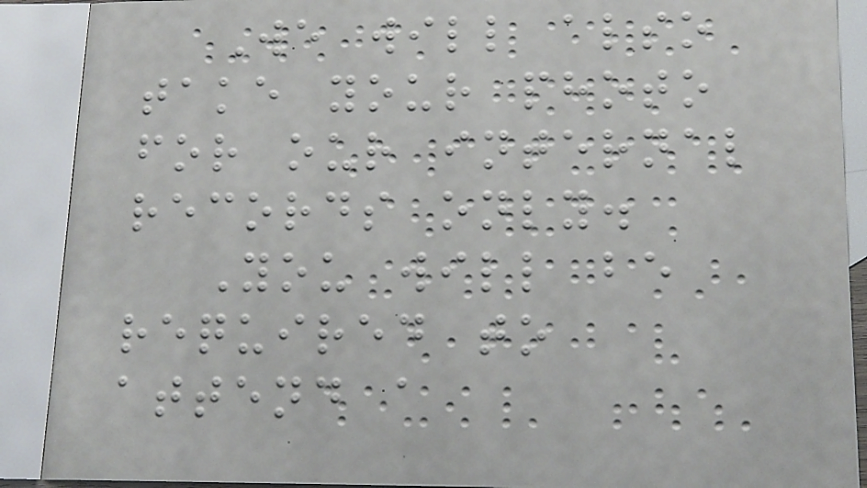We will also
take your photo
for our internal
records only.
You will be
required to
attend a
